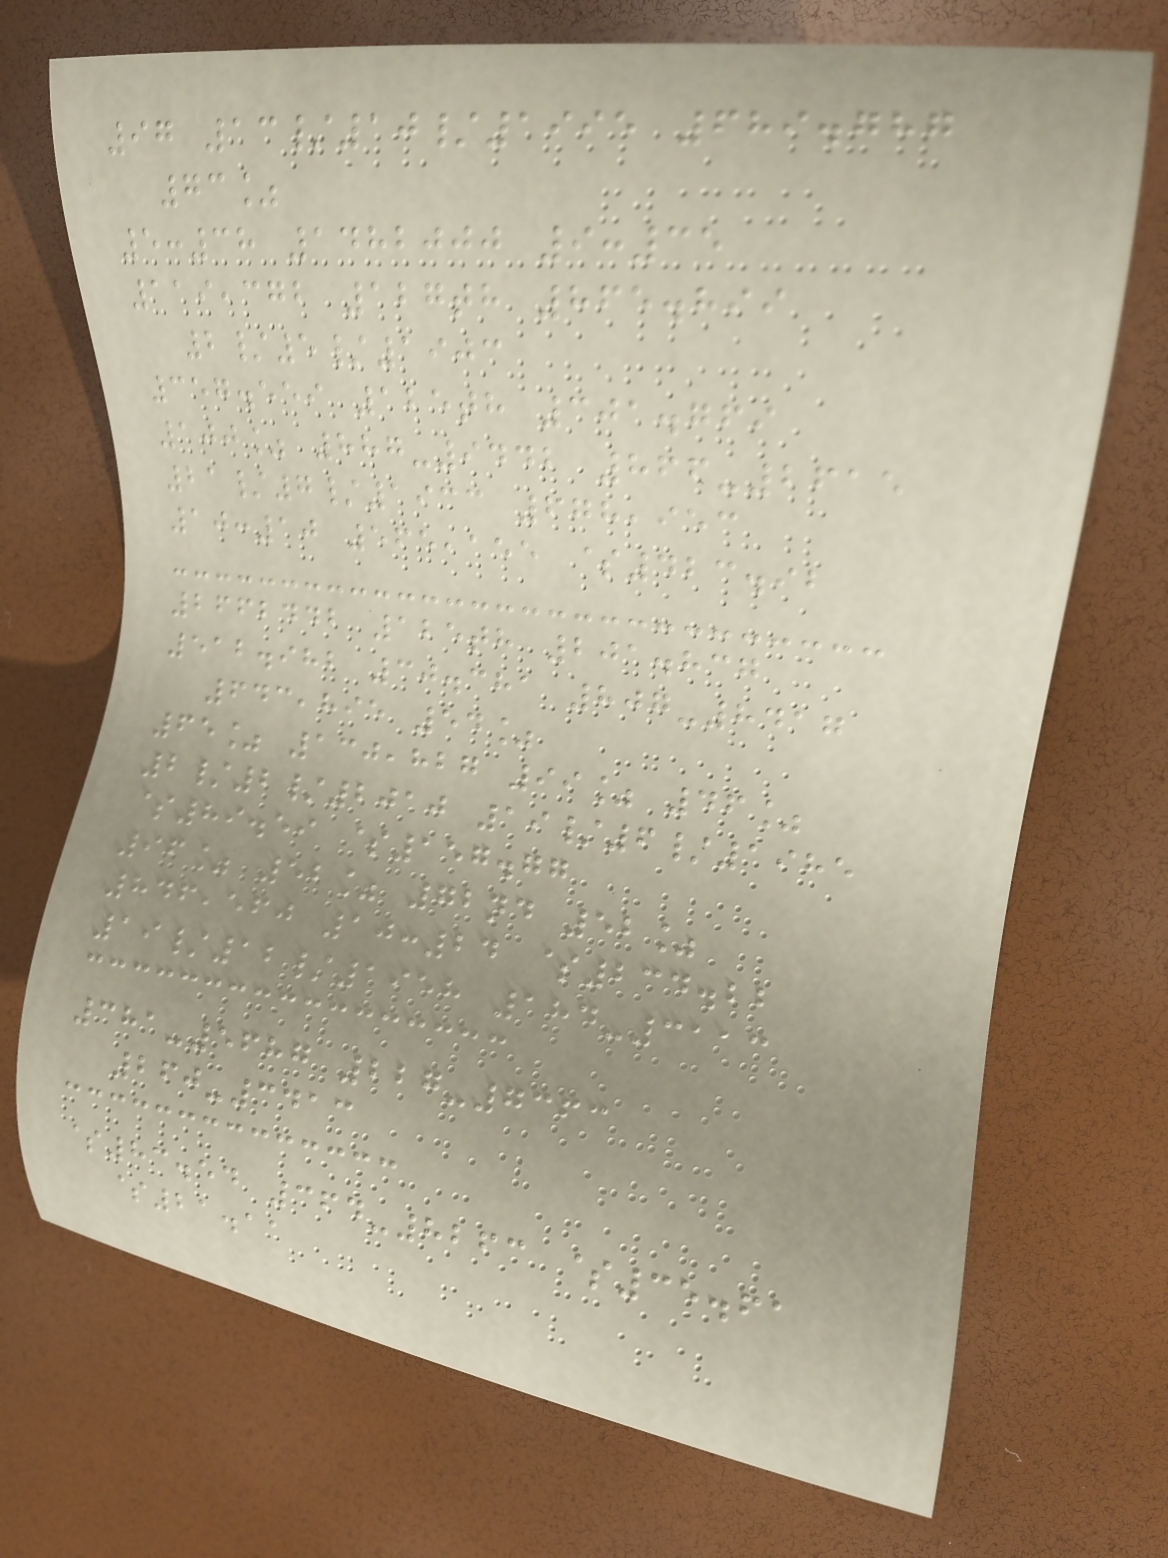97 13/10/1995 689.787
73%
5:38 1482000 9:35
119,372 127th 865.899
2/5/1903
357.559 125th 301.769
100% 887-9442 866-2615
21/7/1933 678,953
10:10 565,155 $423.92
2662442 125th 201.837
512.982 30.381 807-8417
643,895 54%
65% 130,827 99% 46%
2/2/2010 19/6/1985
$89.59 $157.77
96% 52% 72nd 52%
846,560 10:24 $234.22
19/12/1958 184-3113
381-5687 227-7363
260-3413
$83.54 364-8263 $35.61
$21.11
